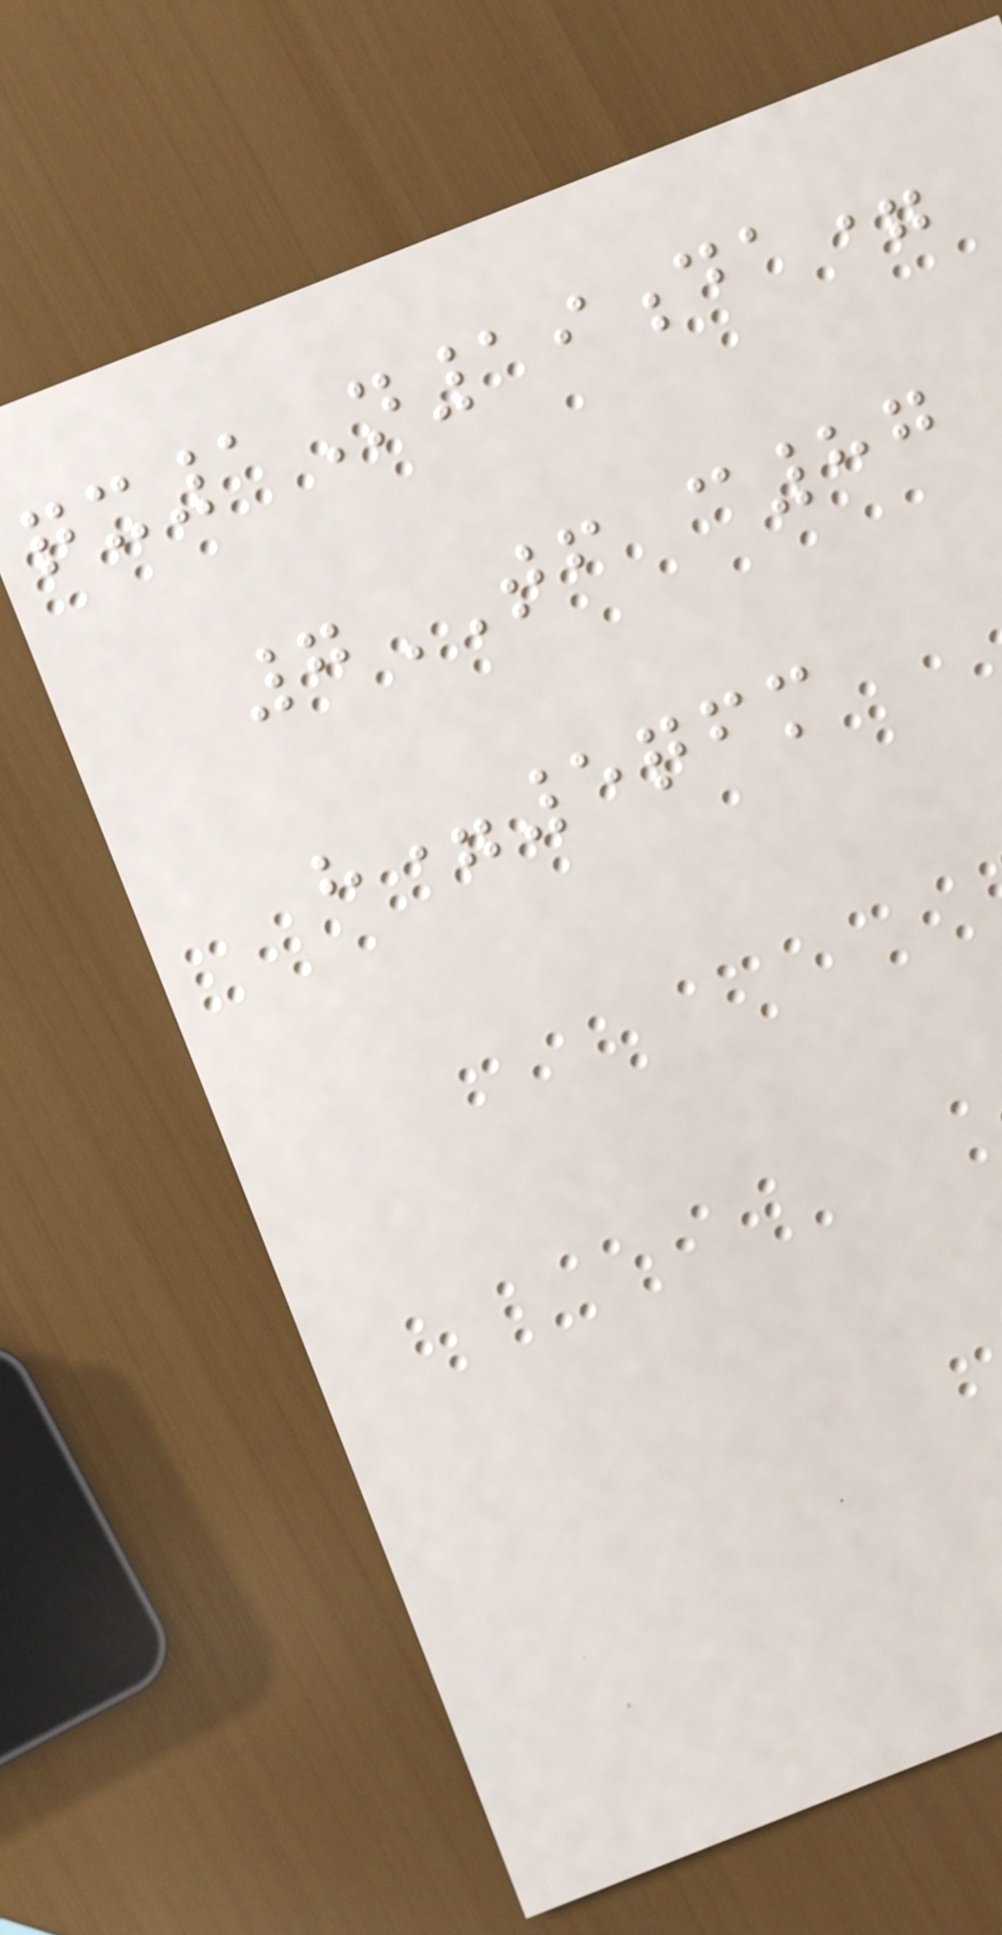qx1N19da=
7TF c87
h=5qfm
